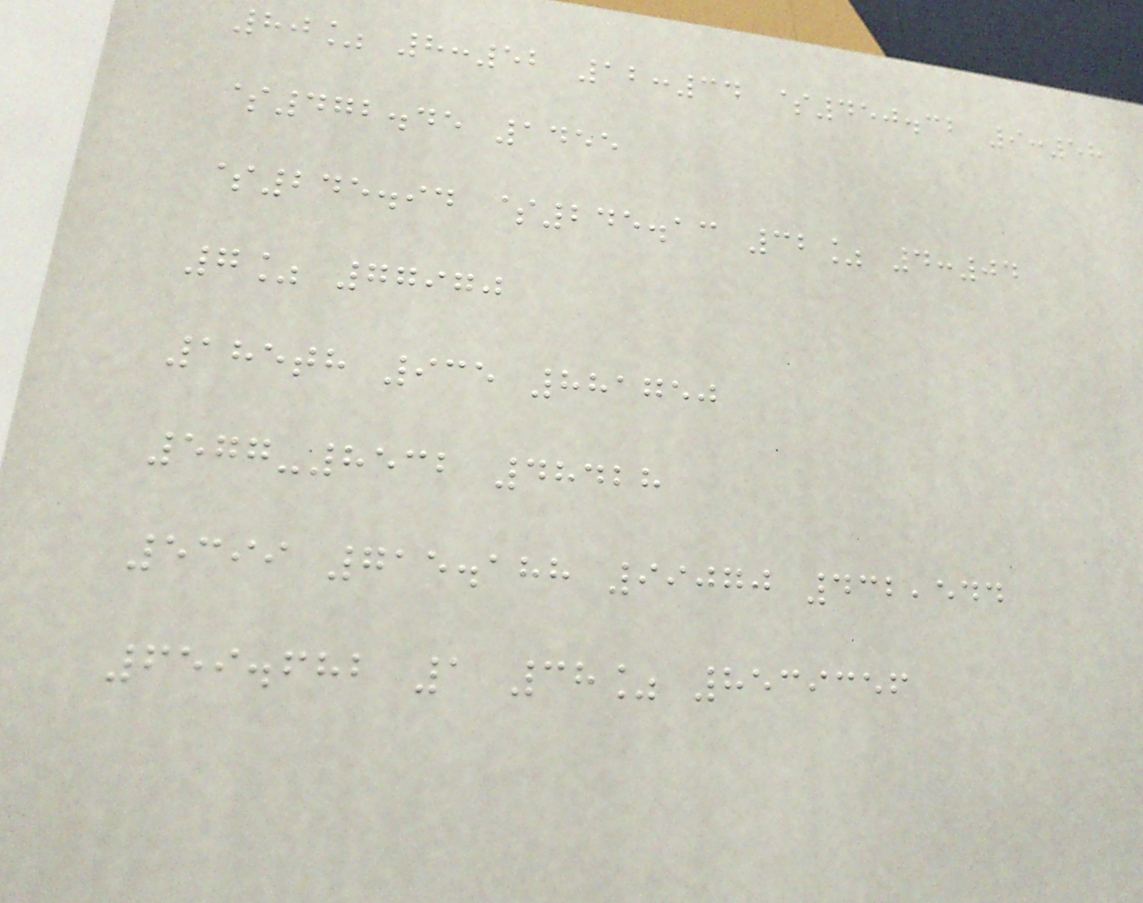80% 8:52 12:34 $450.32 9:58
$472.45 1455
$245.94 $245.13 32% 4:04
7% 77970
185th 935 881750
577-8532 48428
5399 715.188 99070 432,544
659.682 1 38% 8539356
